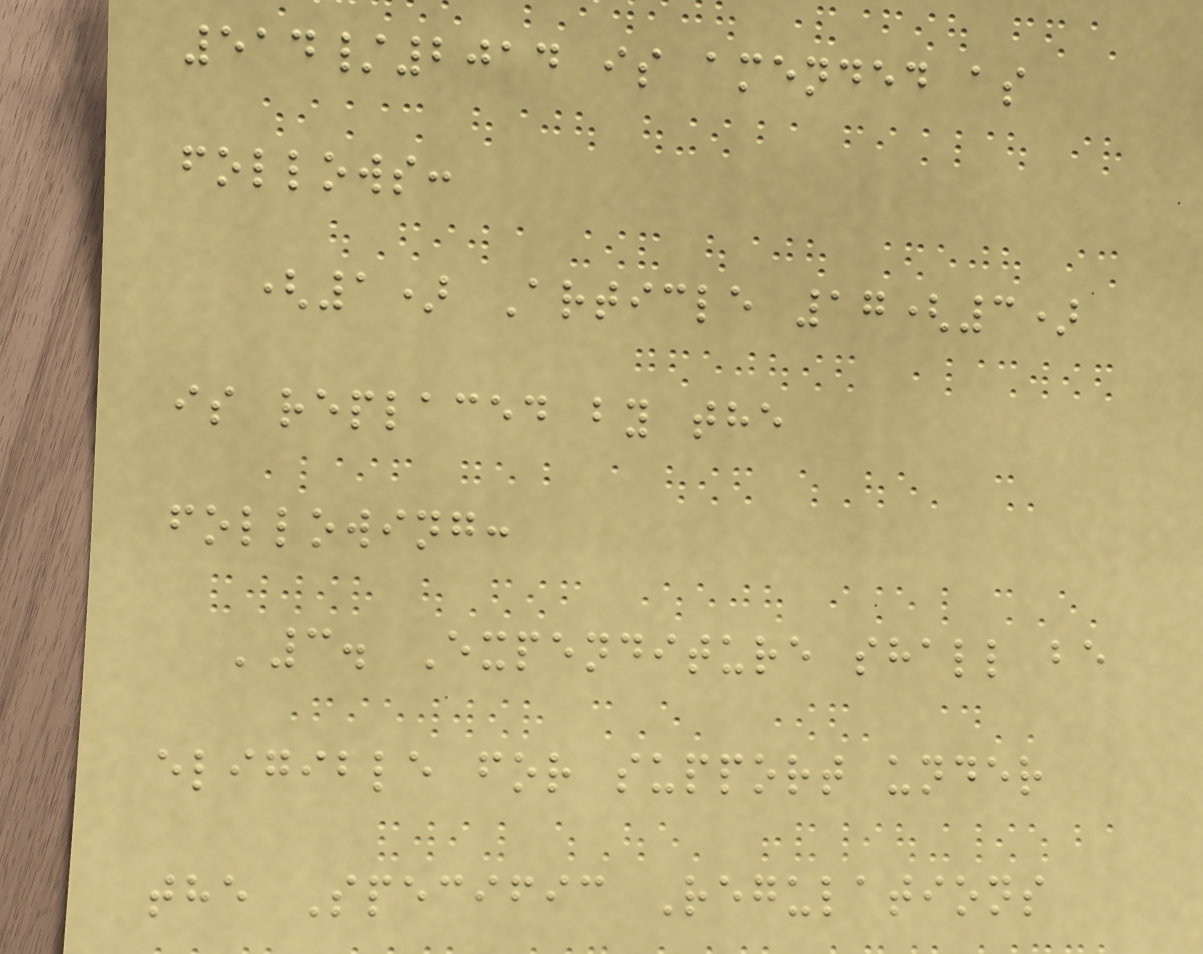514/2014 is amended as
follows:
(1) Article 17(3)
is replaced by the
following:
'3. Expenditure shall be
eligible for support under
the Specific Regulations
